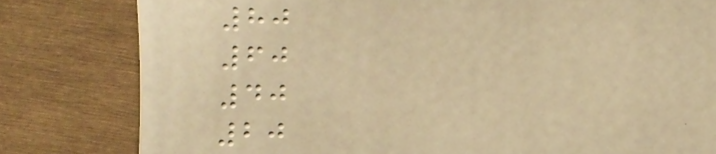80
60
40
20
